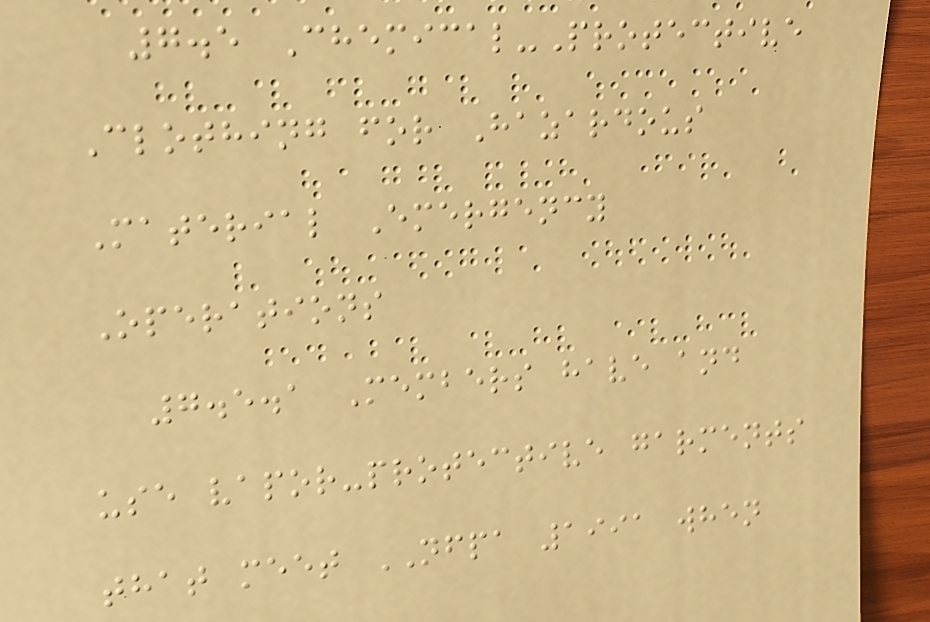7.5 Chemical-Protective
Clothing for Hazardous
Material Emergency
Operations
7.5.1 Members have and
use vapor-protective garments
that meet NFPA 1991 when
